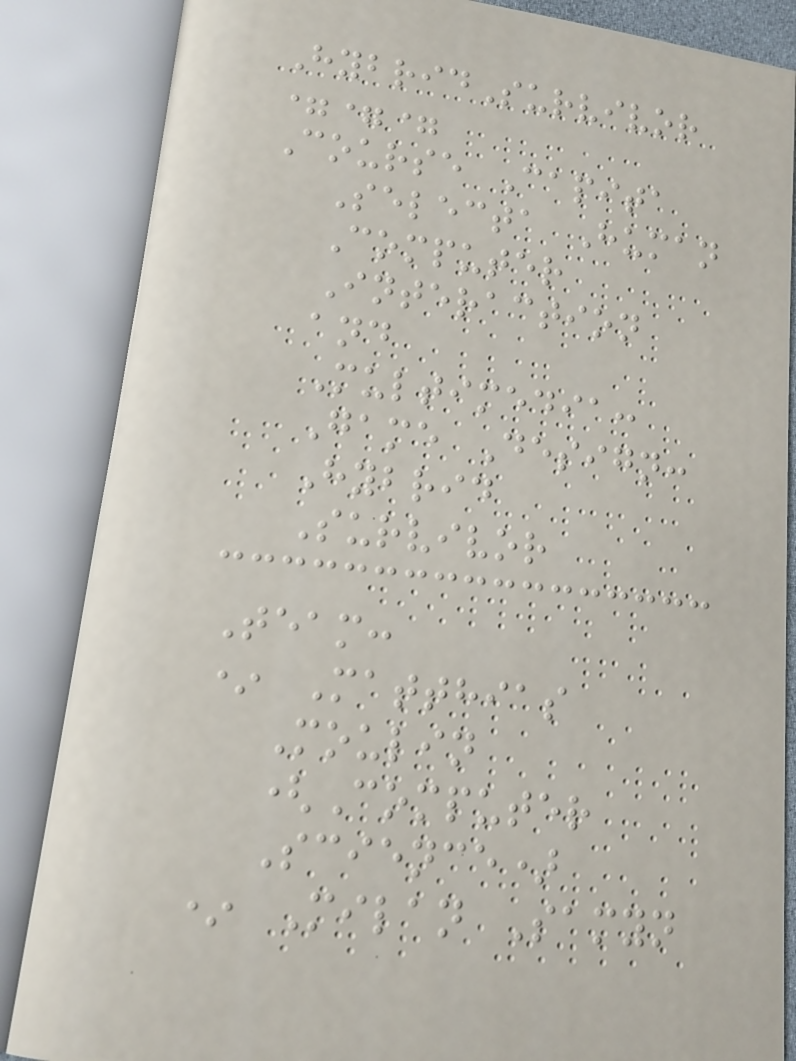HybridSurvivor
===
Course Capita
Selecta Human
Computer
Interaction
and
Multimedia:
Game Design:
Hybrid
Survivor
Team:
* Matthias
Moulin
(Computer
Science)
* Milan Samyn
